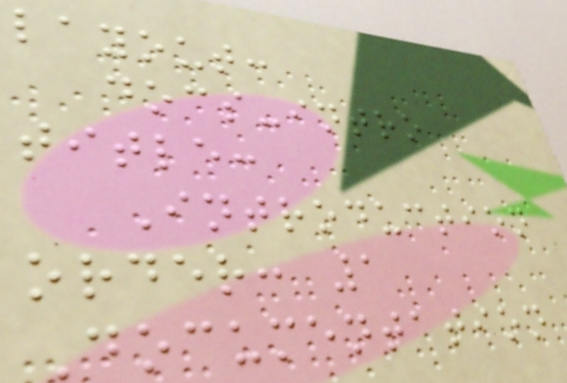layout:
docs-intro
title:
Introduction
order: 1
Documentation
